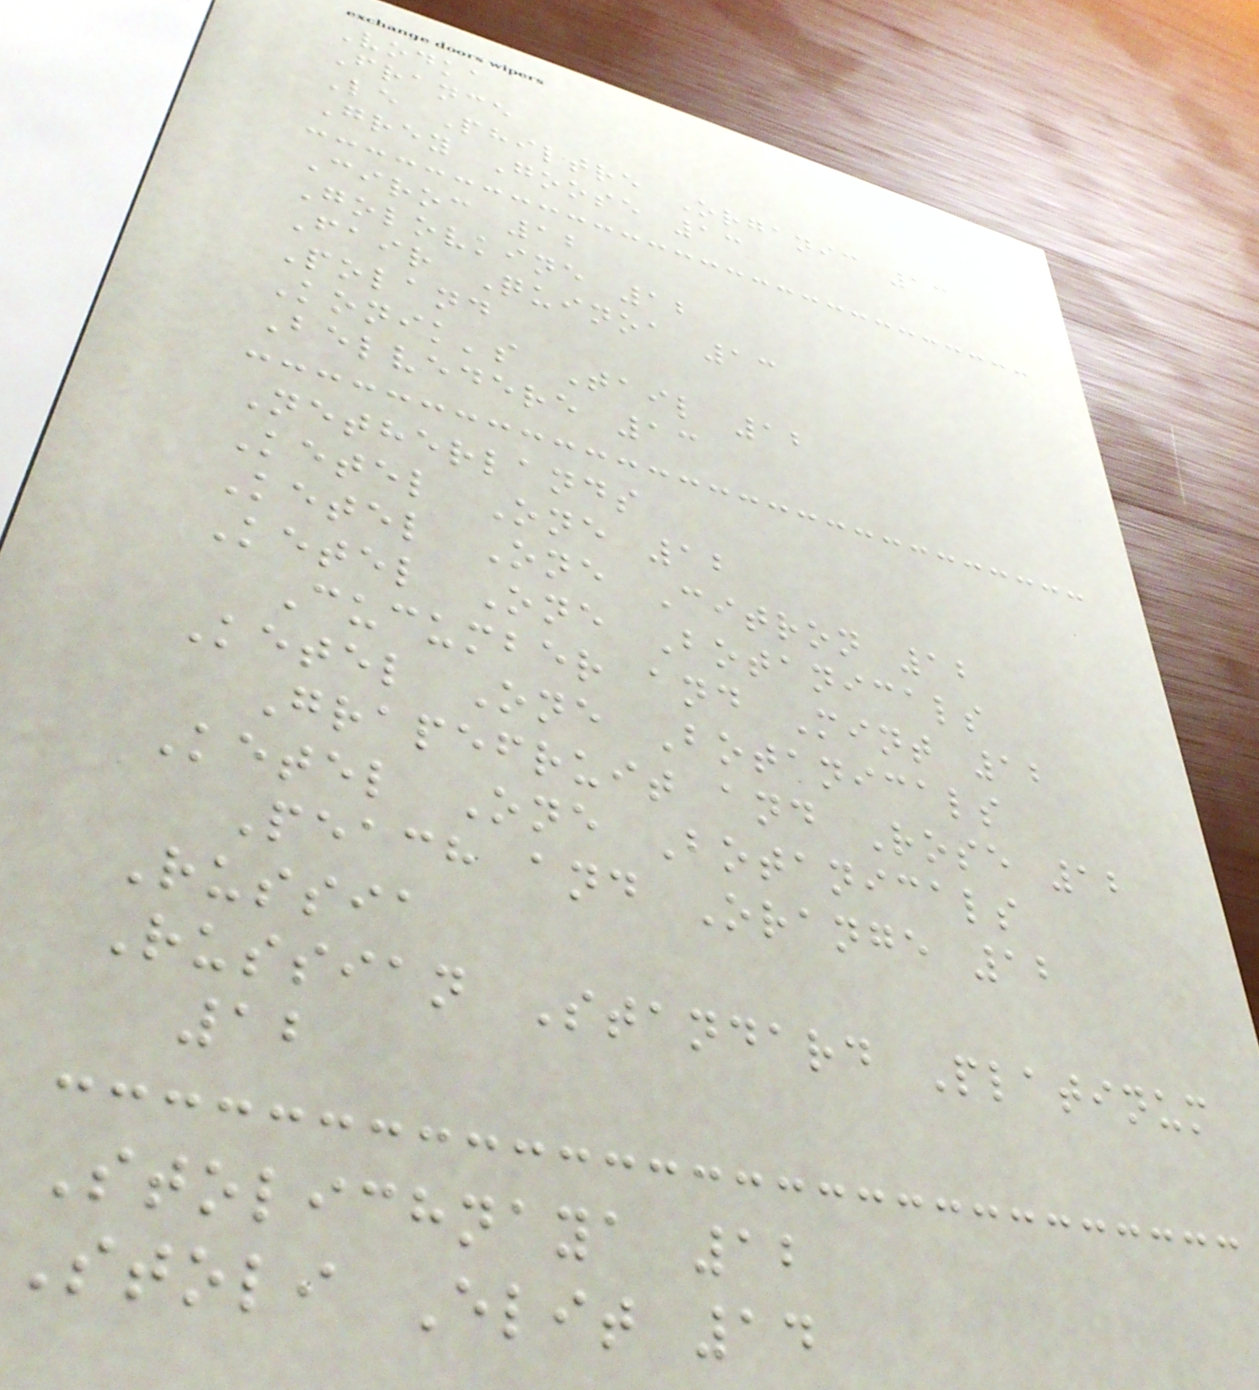Vodka
France
Le Philtre Organic 13
Grey Goose 13
Ciroc 12
Golovkine 12
Fair Quinoa 13
Poland
Konik's Tail 12
Belvedere 13
Netherlands
Ketel One 12
Ketel One Citron 12
Ketel One Botanicals
Cucumber and Mint 12
Ketel One Botanicals
Grapefruit and Rose 12
Ketel One Botanicals
Peach and Orange 12
Russia
Russian Standard Platinum
12
Stolichnaya 12
Stoli Elit 14
